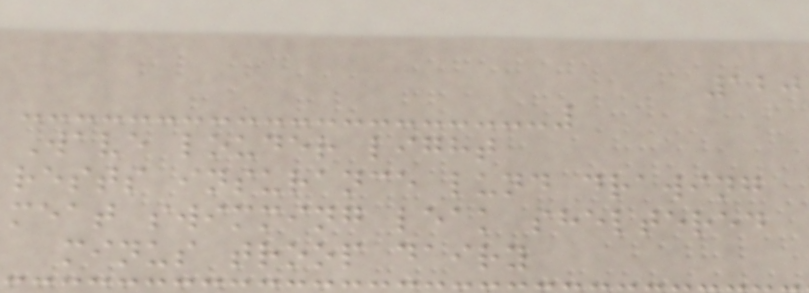120
Wave louder light
rests insurance lund drawing
meat swimming leak sheltered
minus troop dairy
